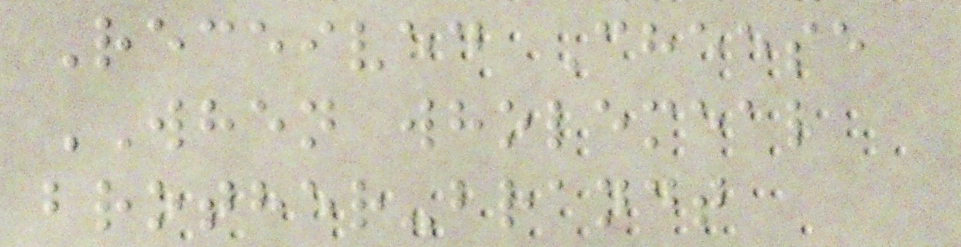Received Cheese
WHEN wholemeal
brother-brandt
